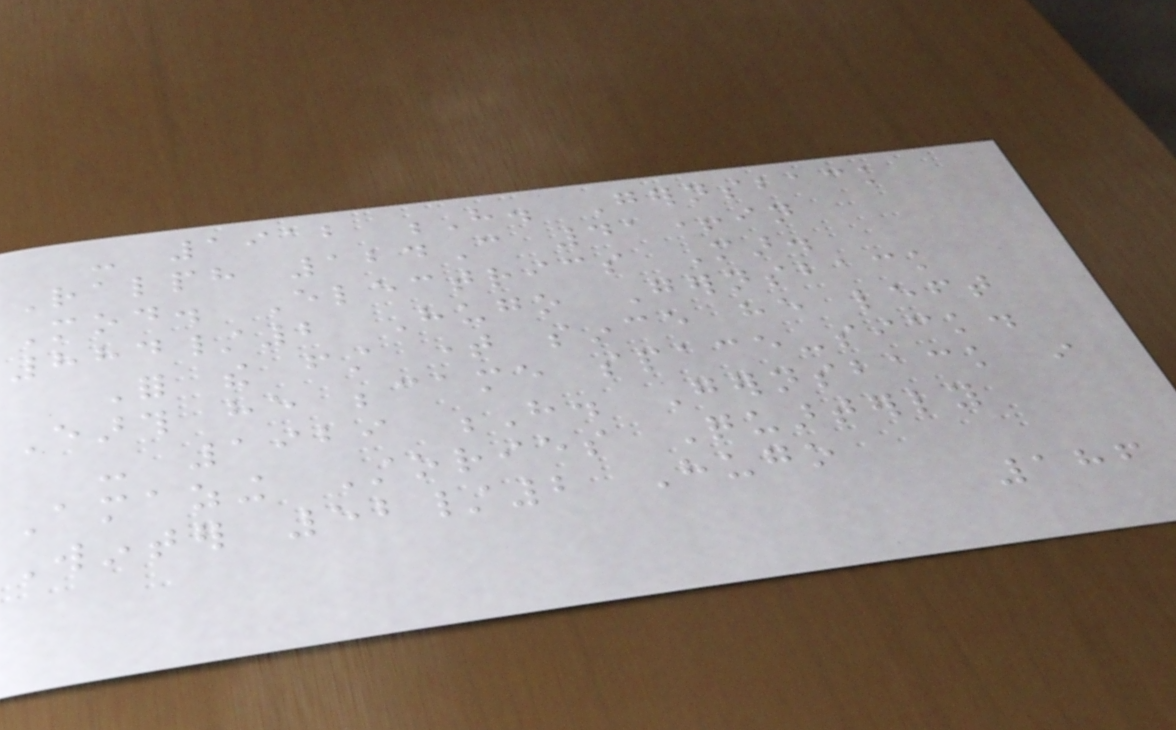- 1912 H. Gernsback
Ralph 124C 41+in
Mod. Electrics Mar.
884/2 Hugo Gernsback
For the first time since he left
Earth he became space-sick.
- 1929 H. Gernsback in
Amazing Stories Quarterly
Winter 52/2 Hugo
186
